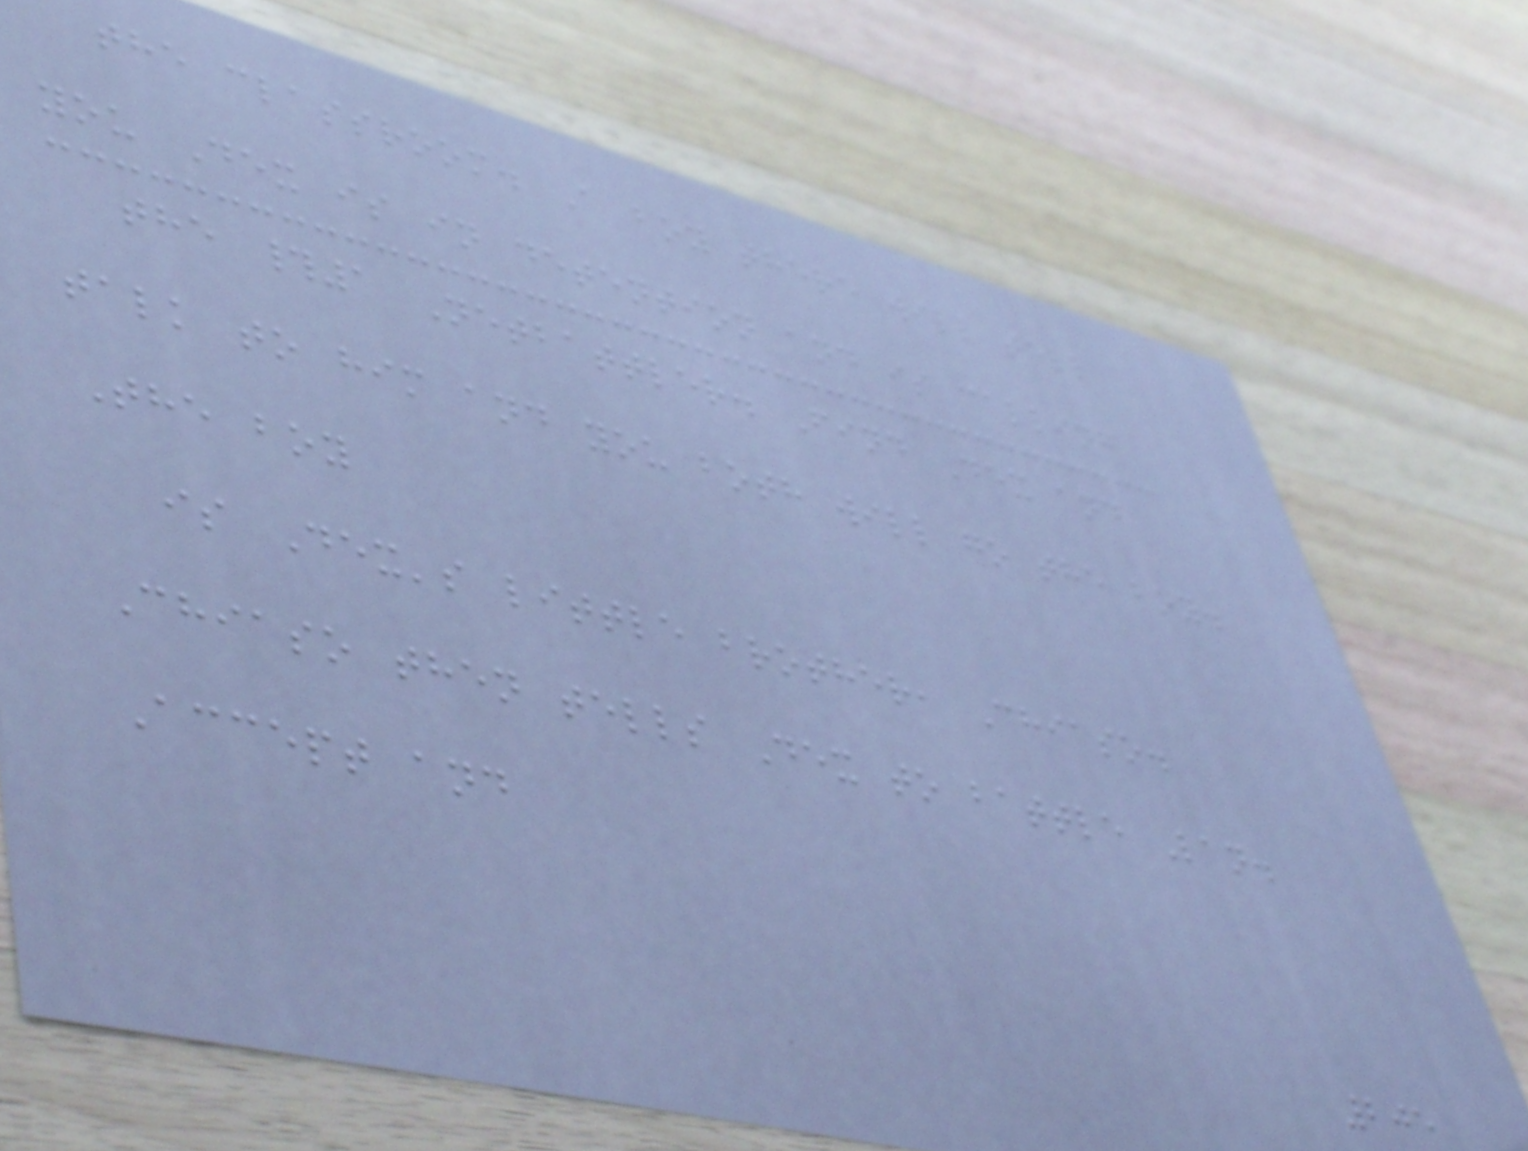the classroom. A boy there will tell
you Dex is in detention and is calling
the #1 Netbattler. Find Dex and
talk to him and you both will go the boy.
The boy
is Dex's little brother, Chiaso.
Chiaso then tells Dex to battle Lan.
Accept and
205
